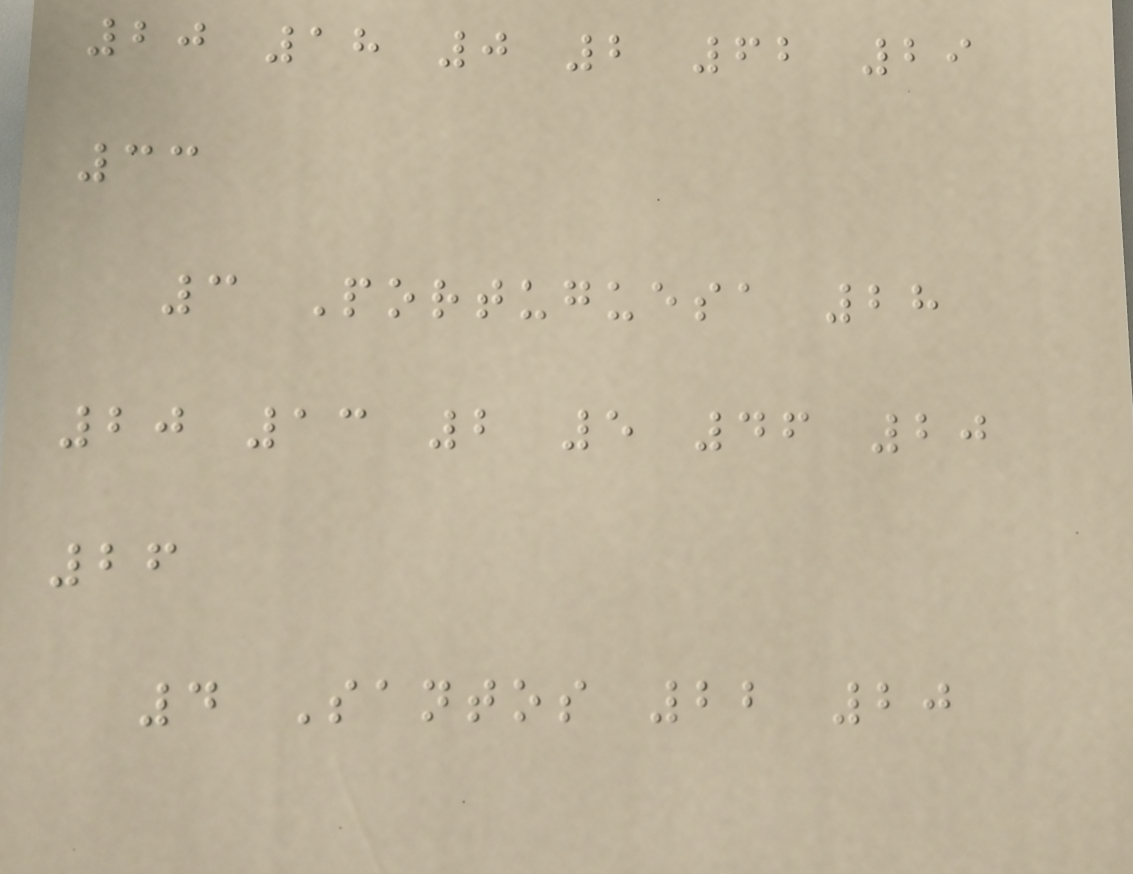20 18 0 2 62 29
33
3 Portuguesa 28
20 13 2 5 46 20
26
4 Santos 22 20
